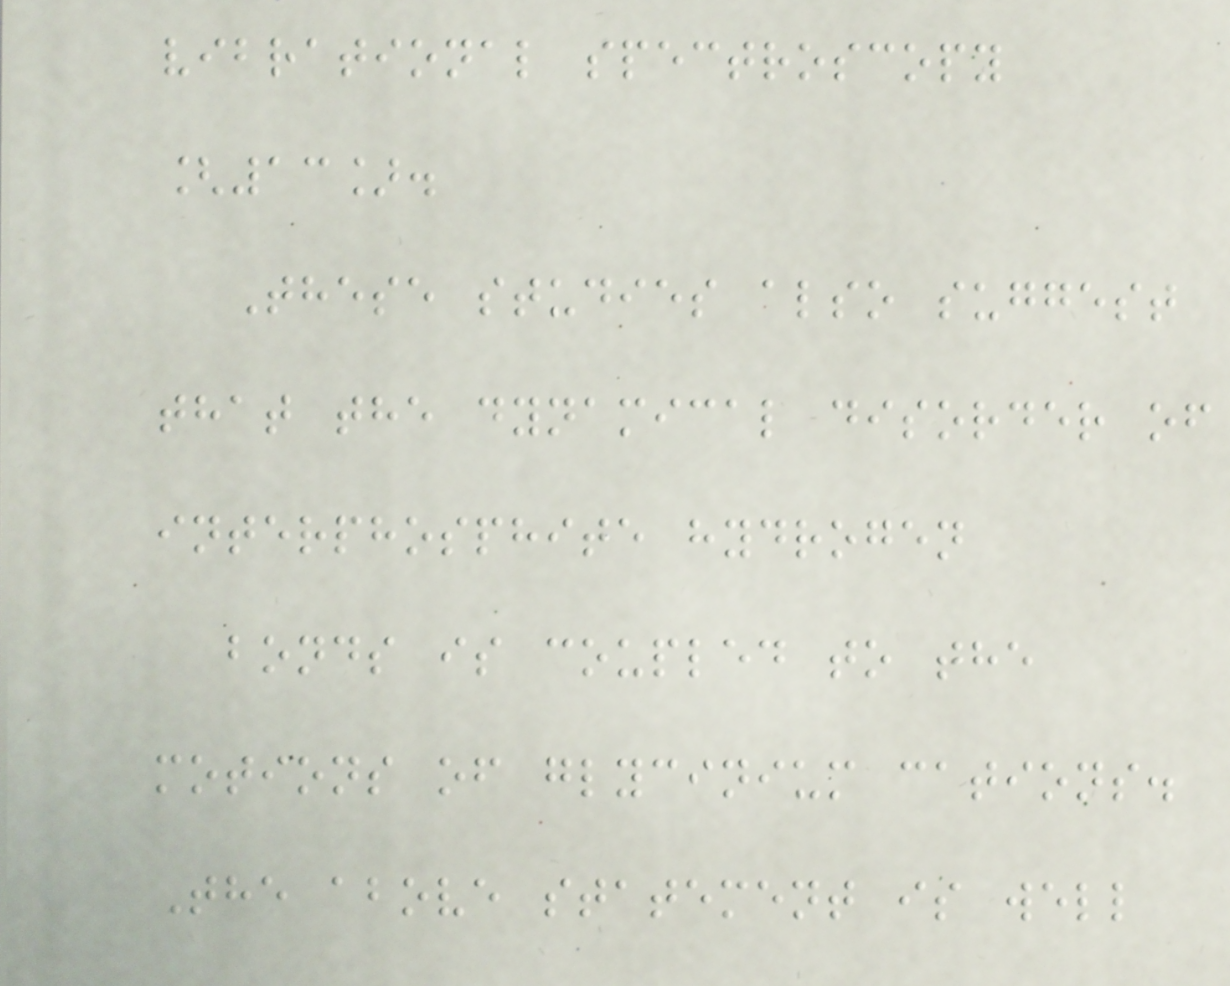vibrational spectroscopy
[13].
These studies also suggest
that the dynamical disorder of
interphosphite hydrogen
bonds is coupled to the
motions of glycinium cations.
The above statement is well
